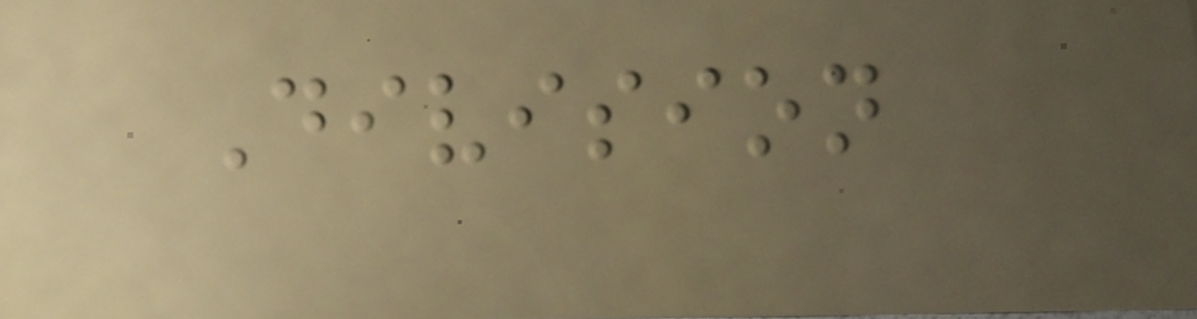Division
